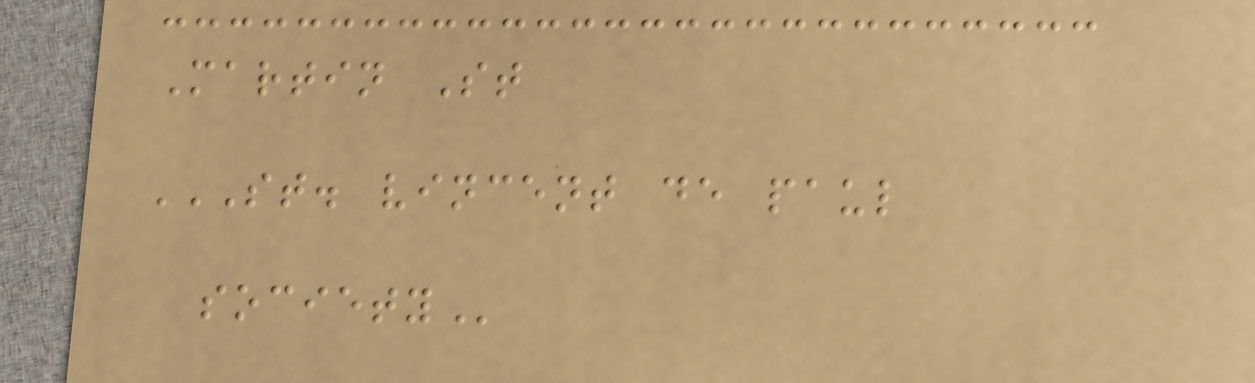Martin St
ST. VINCENT DE PAUL
SOCIETY
